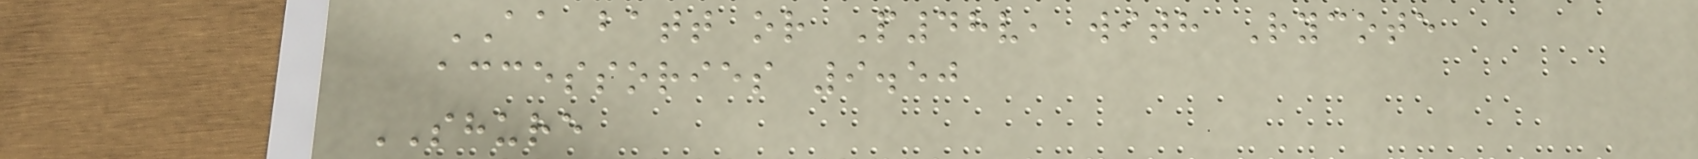AA batt or P48v, with Rycote
accessories 9.50
SHURE
